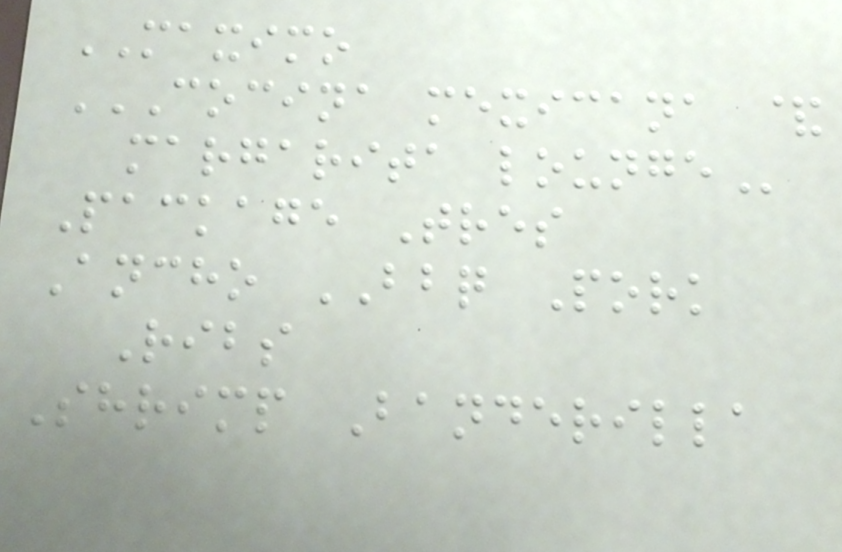MAXIMO
COCINA MEXICANA &
MARGARITA LOUNGE
Package Tres
Ancho BBQ Pork
Ribs
Shrimp Banderilla
